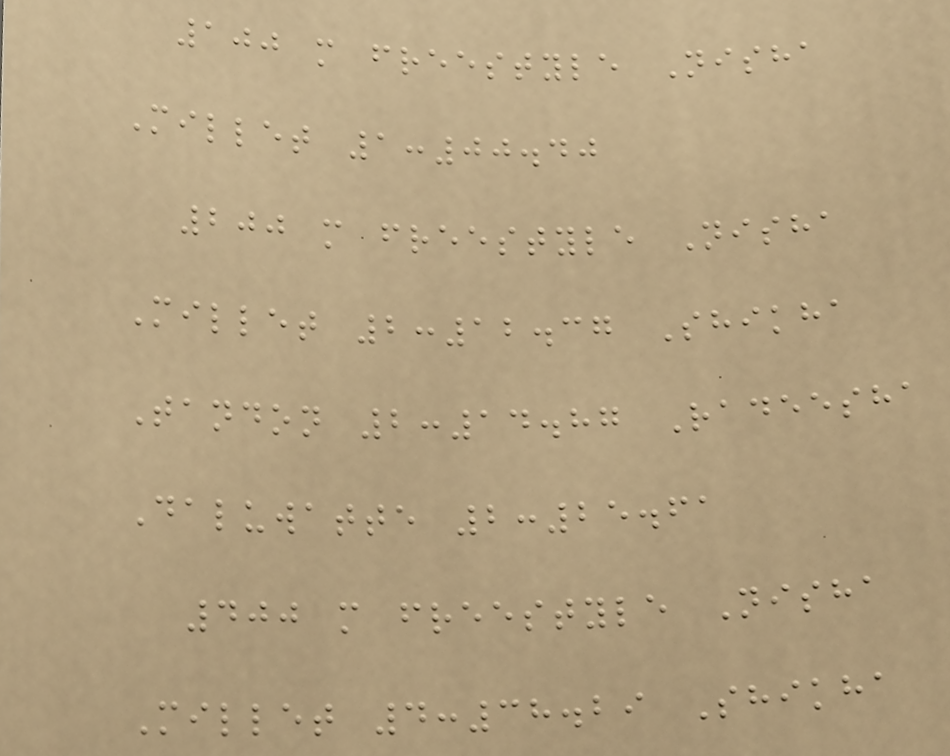100 m freestyle Nisha
Millet 1:00.40
200 m freestyle Nisha
Millet 2:12.37 Shikha
Tandon 2:14.87 Radeesha
Daluwatte 2:25.61
400 m freestyle Nisha
Millet 4:38.29 Shikha
